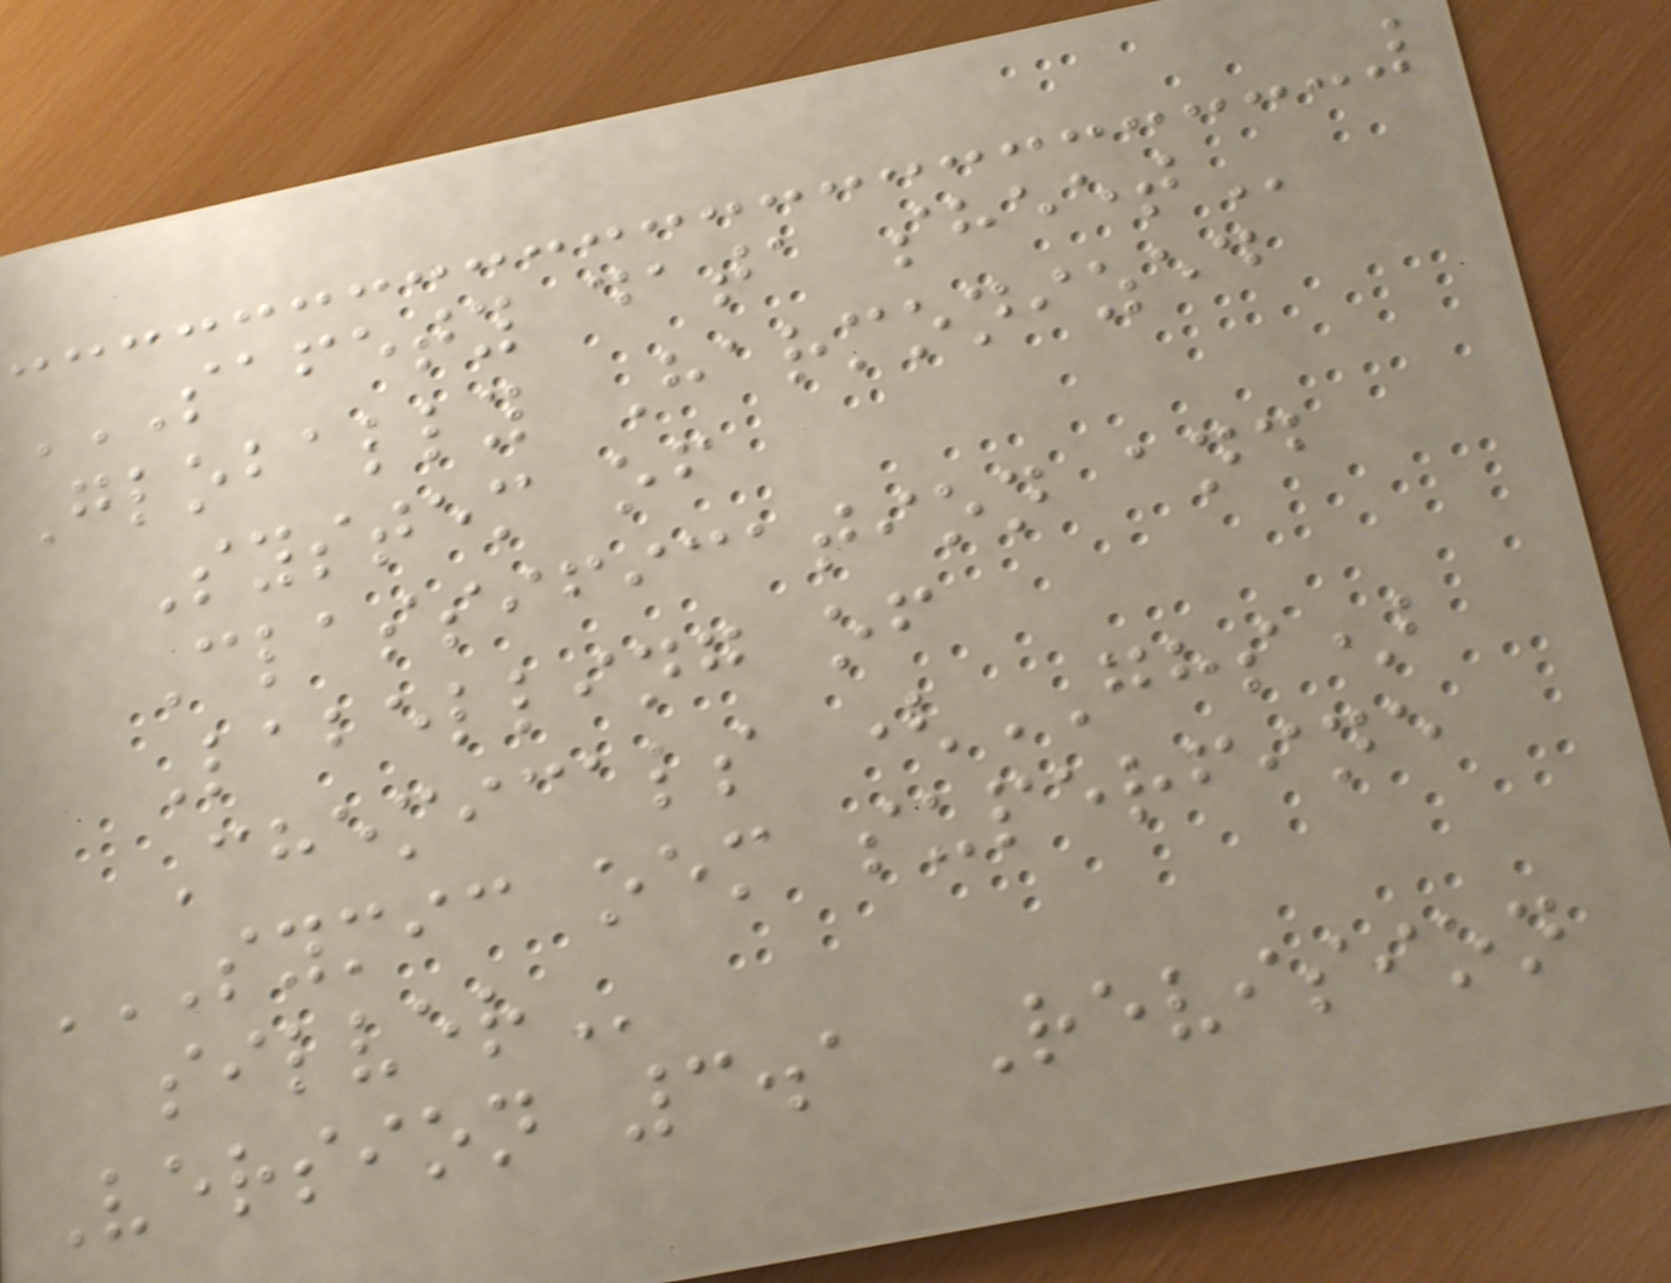SAFETY DATA SHEET
Globally Harmonized
System of
Classification and
Labelling of
Chemicals (GHS)
SYMIC OEM SUPERFINE
SILVER
Version 3.1 Revision
